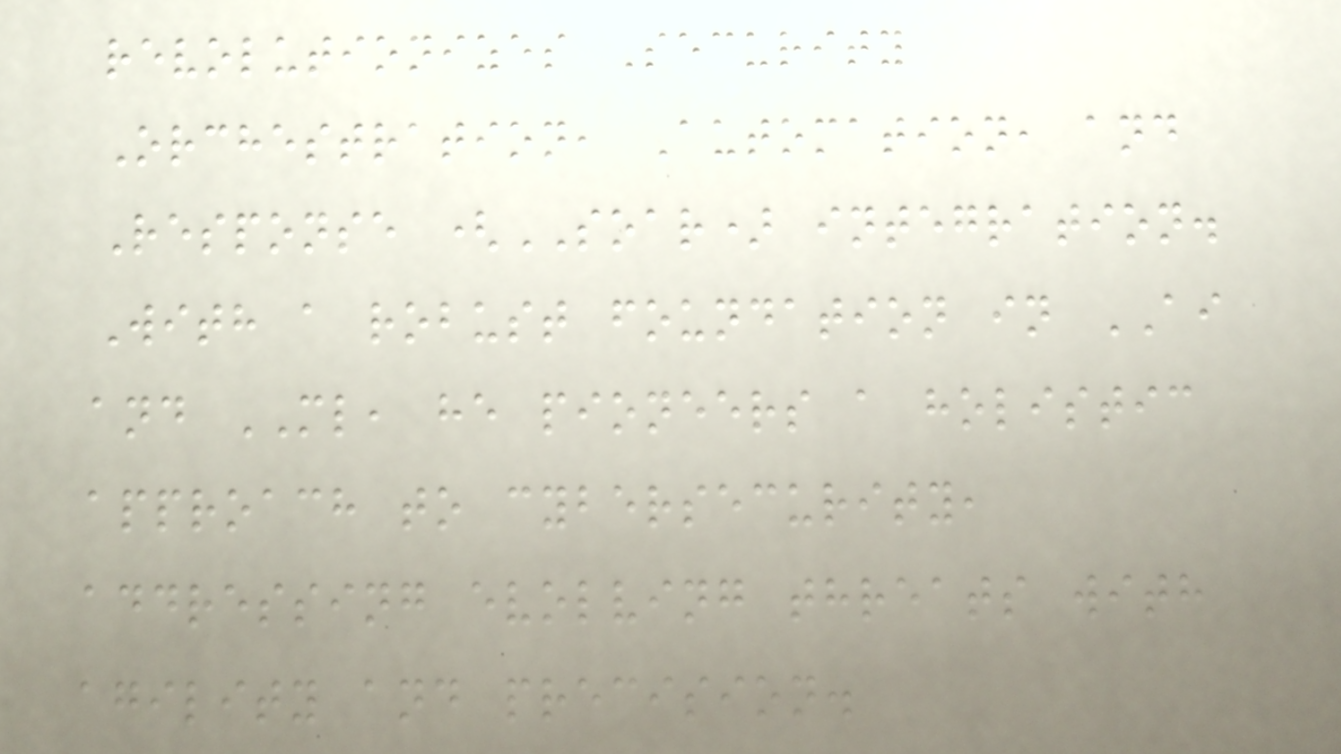revolutionizes Security
Orchestration, Automation, and
Response (SOAR) integration.
With a robust foundation in AI
and ML, he pioneers a holistic
approach to cybersecurity,
addressing evolving threats with
agility and precision.
